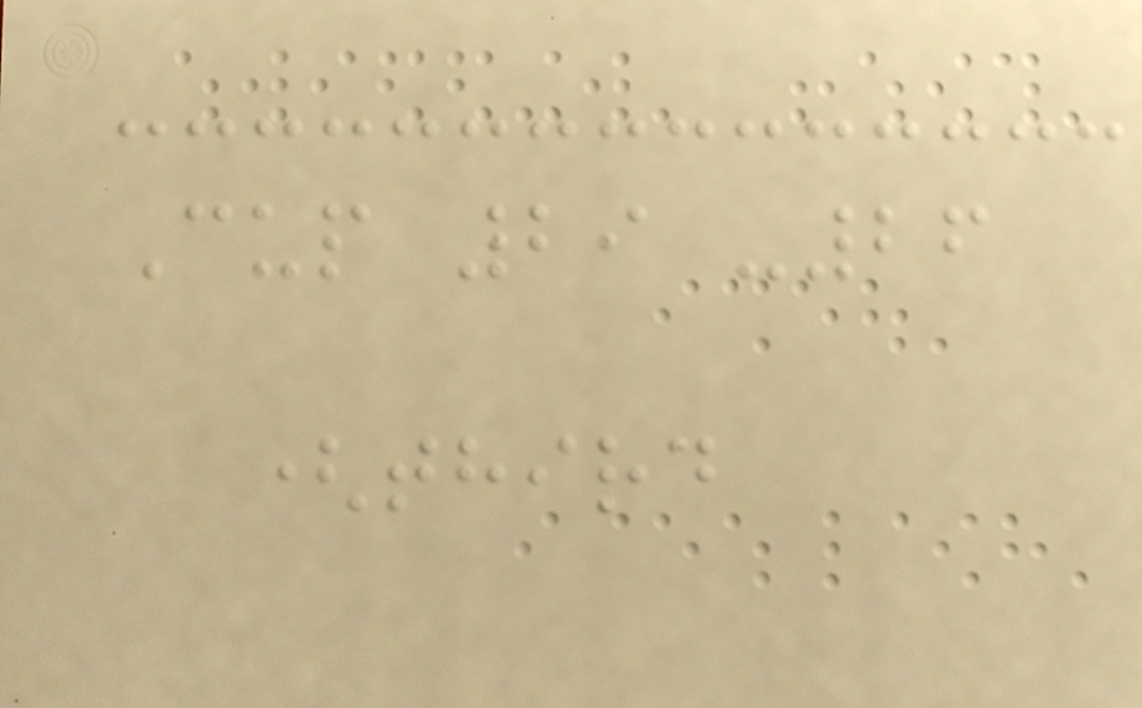Cup 29 -26
(third
